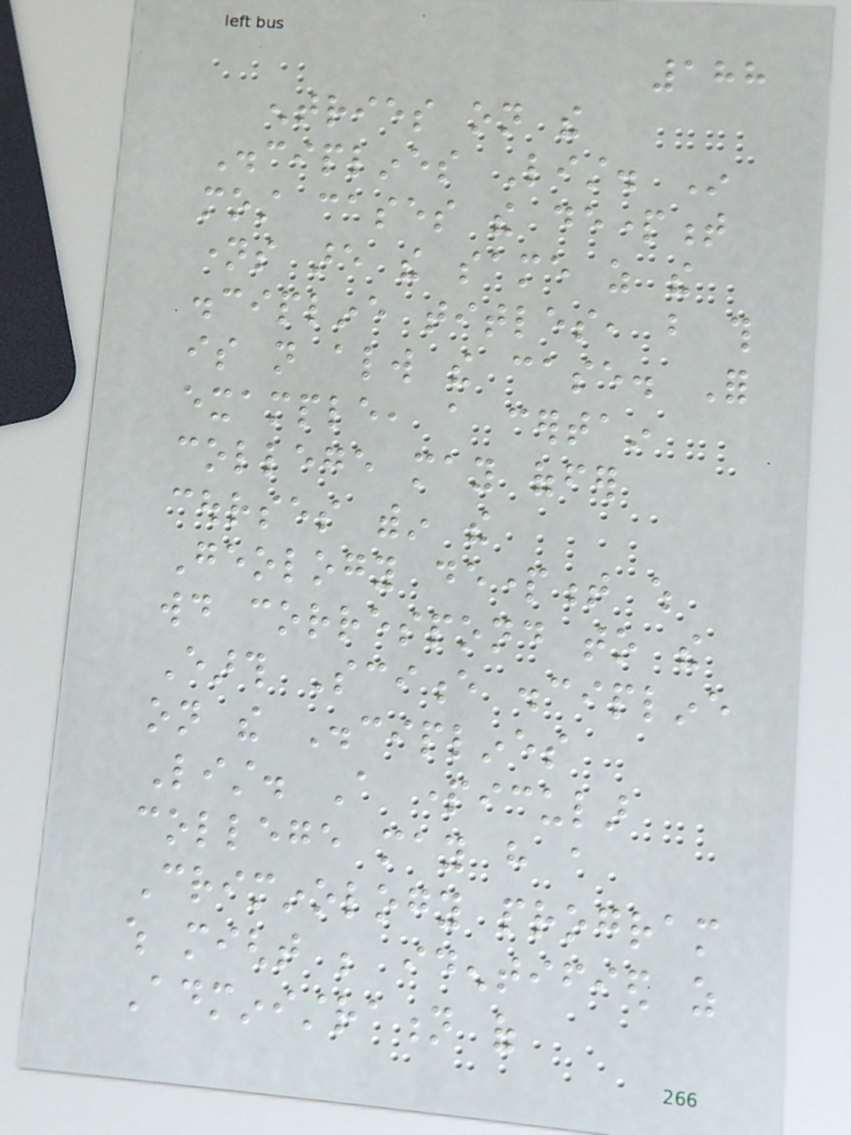188
entries on the
Disciplines List. In
most cases the department
names are the same as the
discipline titles, but this
is not always the case. For
example, a certain
college may offer
courses within the
Geology department which
would correspond to the
Earth Science discipline
on the Disciplines
List. A particular
college may have a
Criminology program
which might be identified as
Administration of
